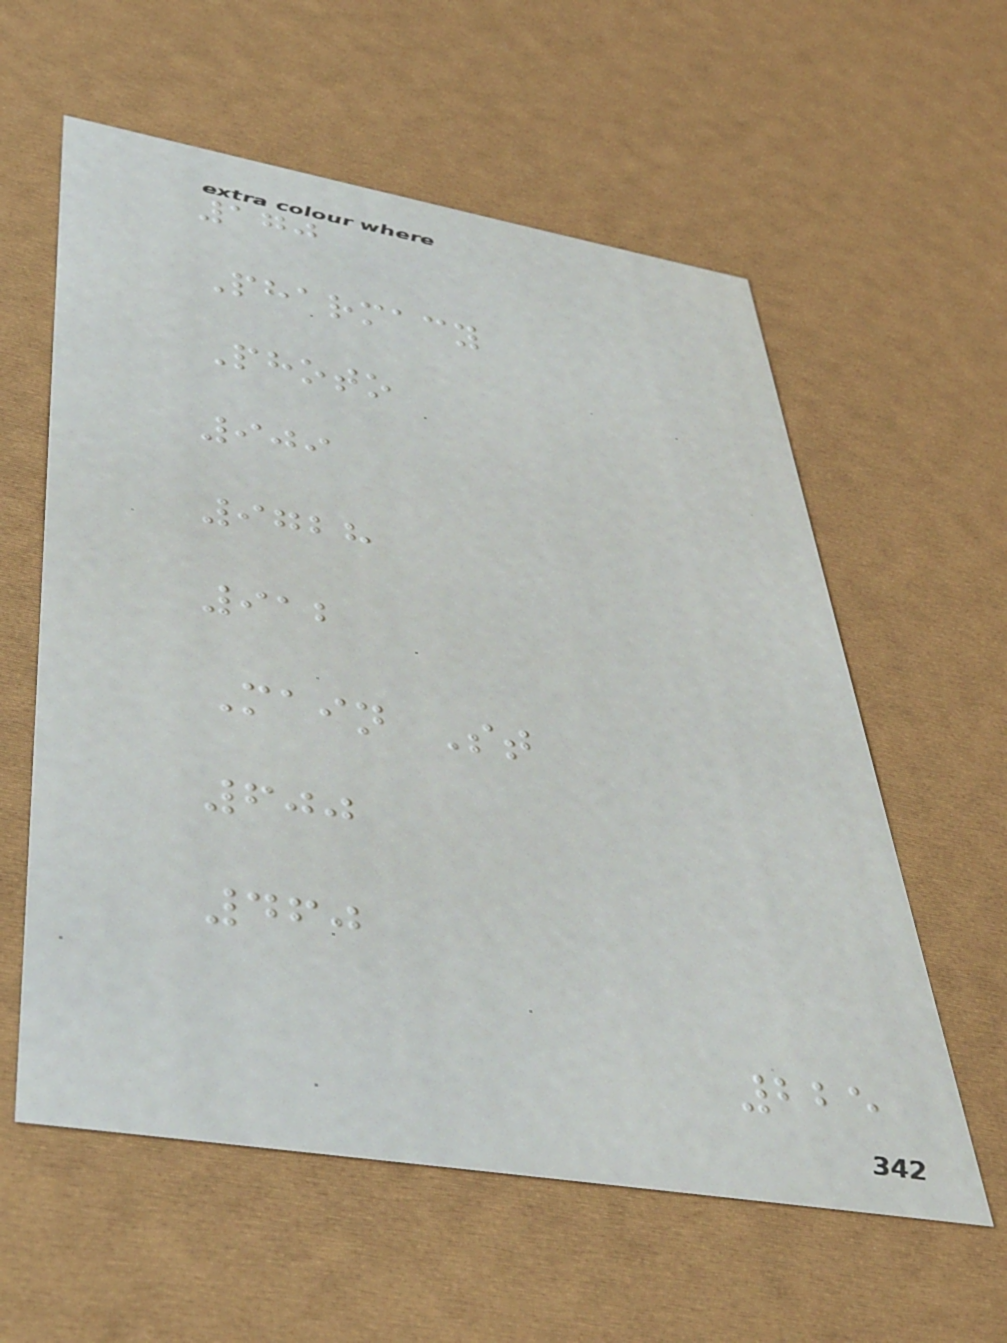170
Pharmacy
Photo
909
9728
912
Main St
600
460
225
